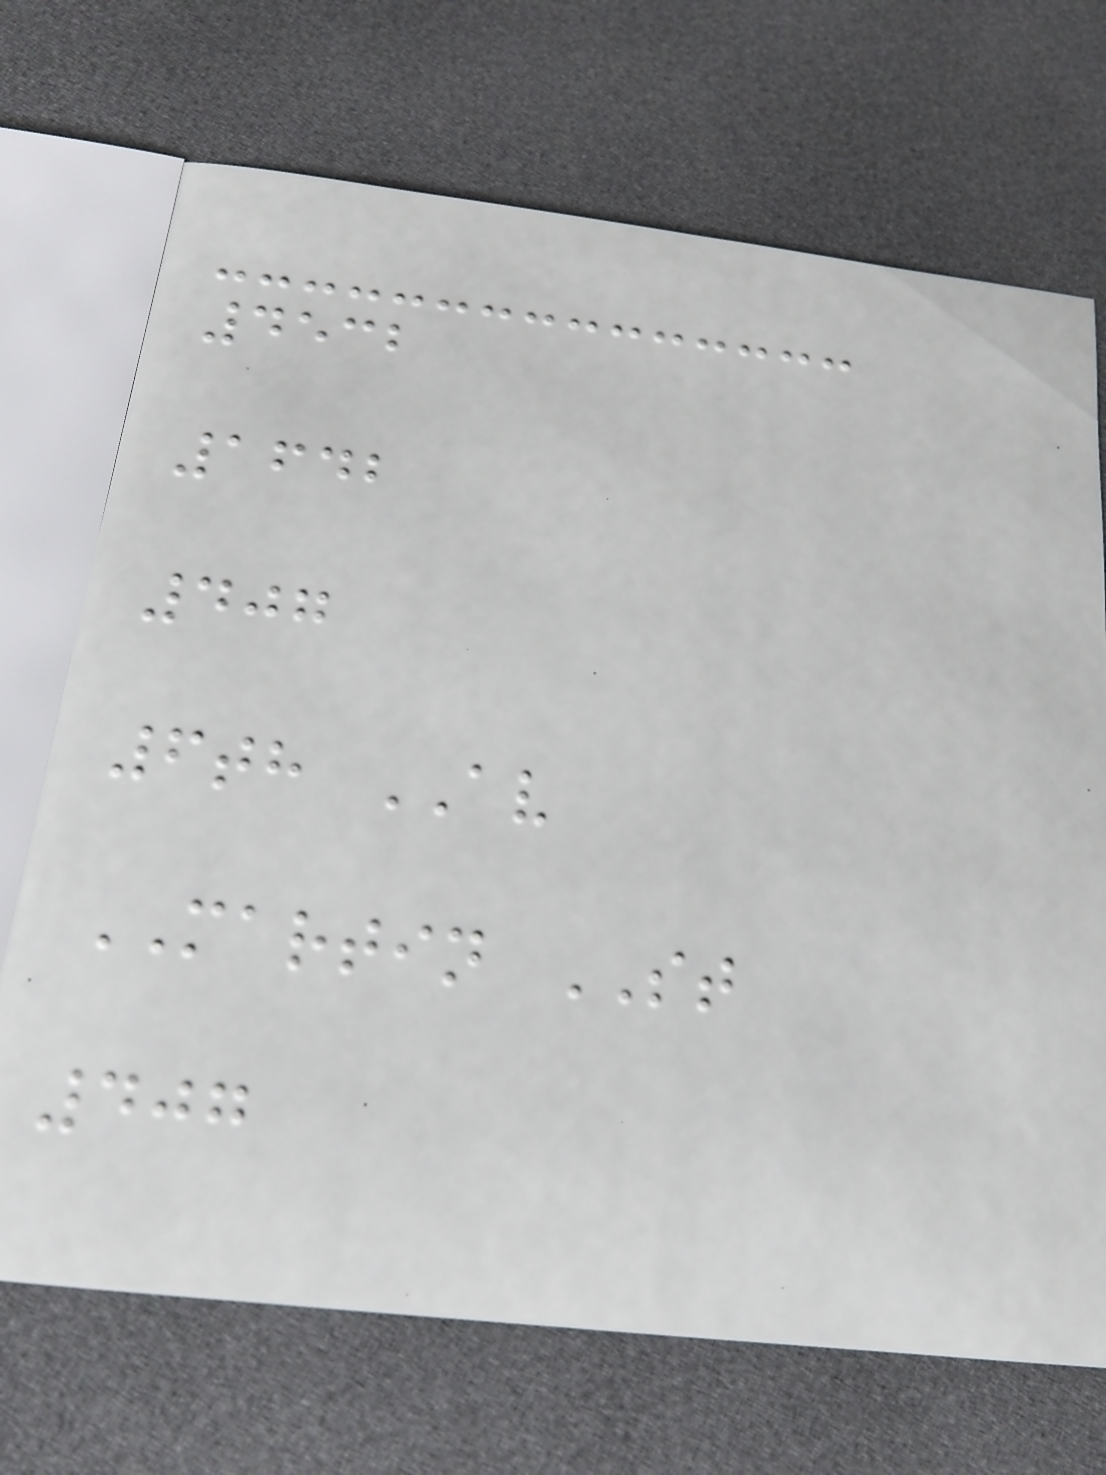4532
1642
407
6th AV
MARTIN ST
407
